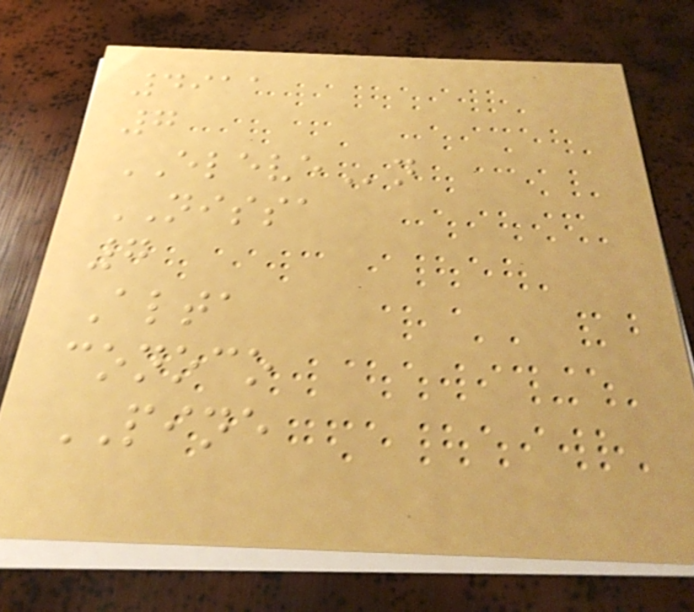4911
7
ELEVEn
NISSA
7
Alta
conoco
PINE
